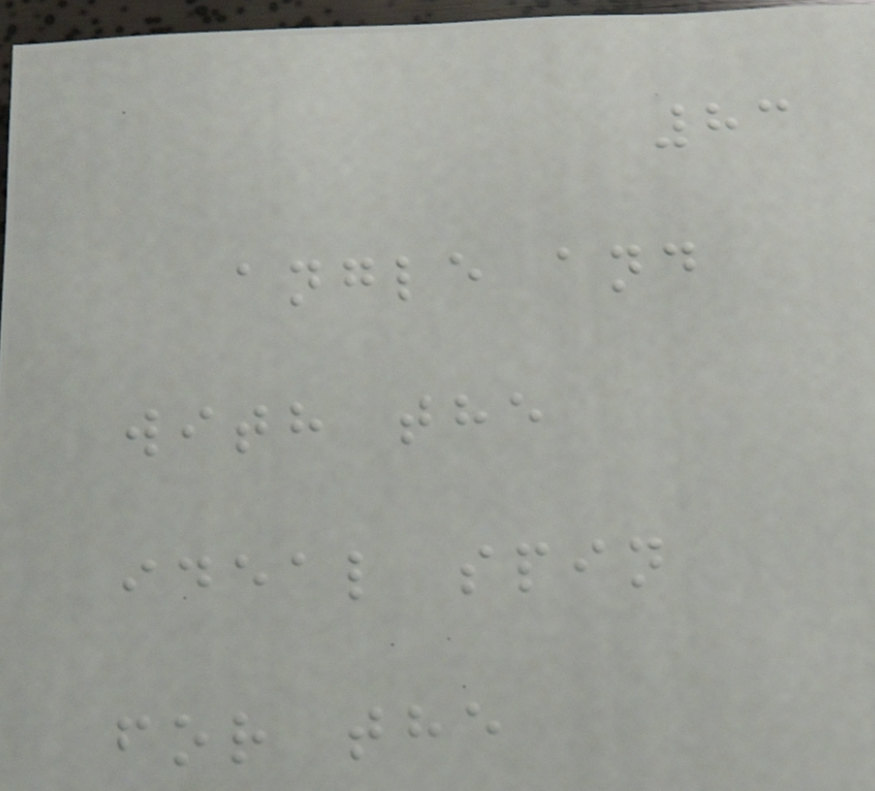83
angle and
with the
ideal spin
for the
